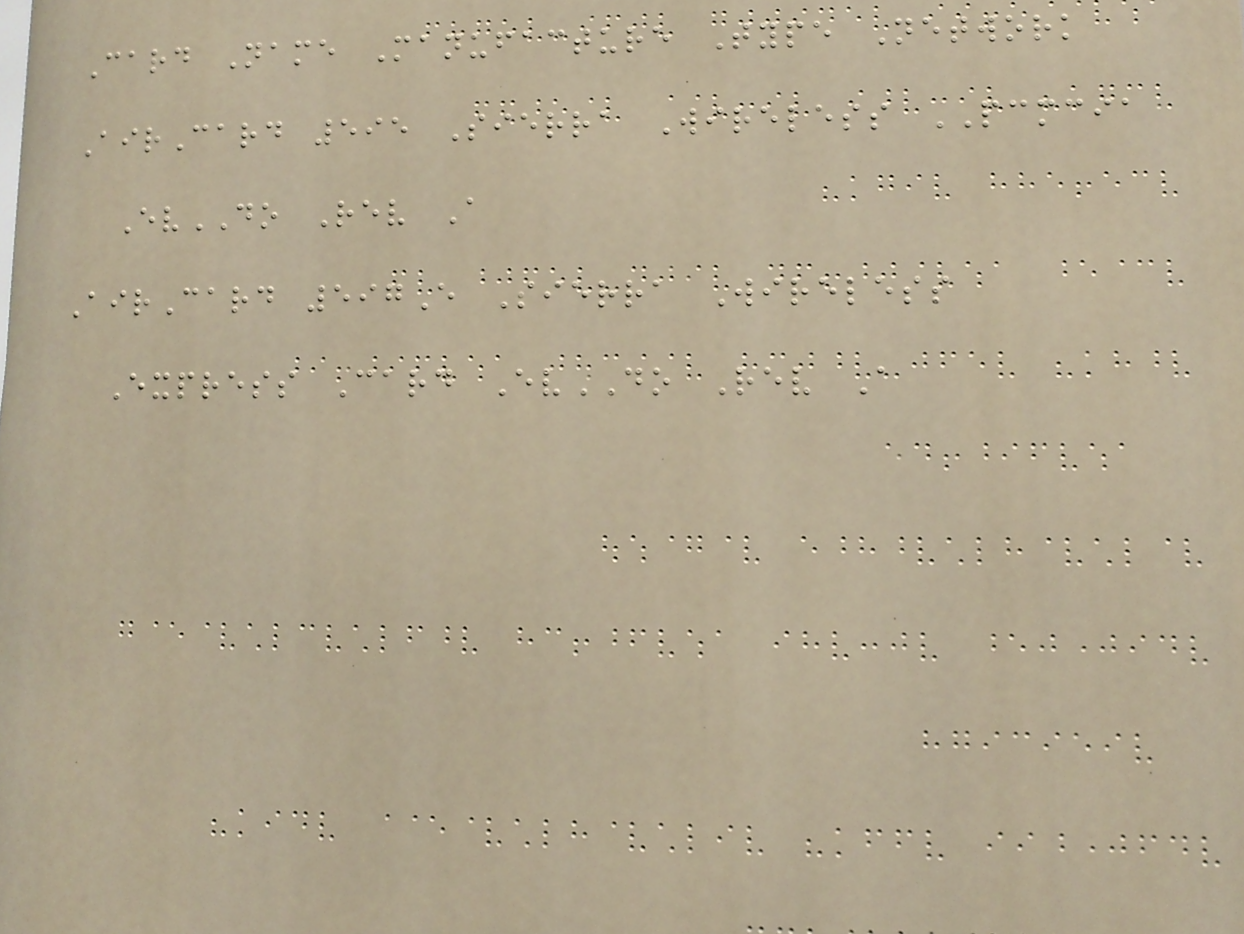Card Name Manufacture Type Network
AirCard 595 Sierra Wireless PCMCIA
EvDO Rev A
AirCard 597E Sierra Wireless
Express Card EvDO Rev A
